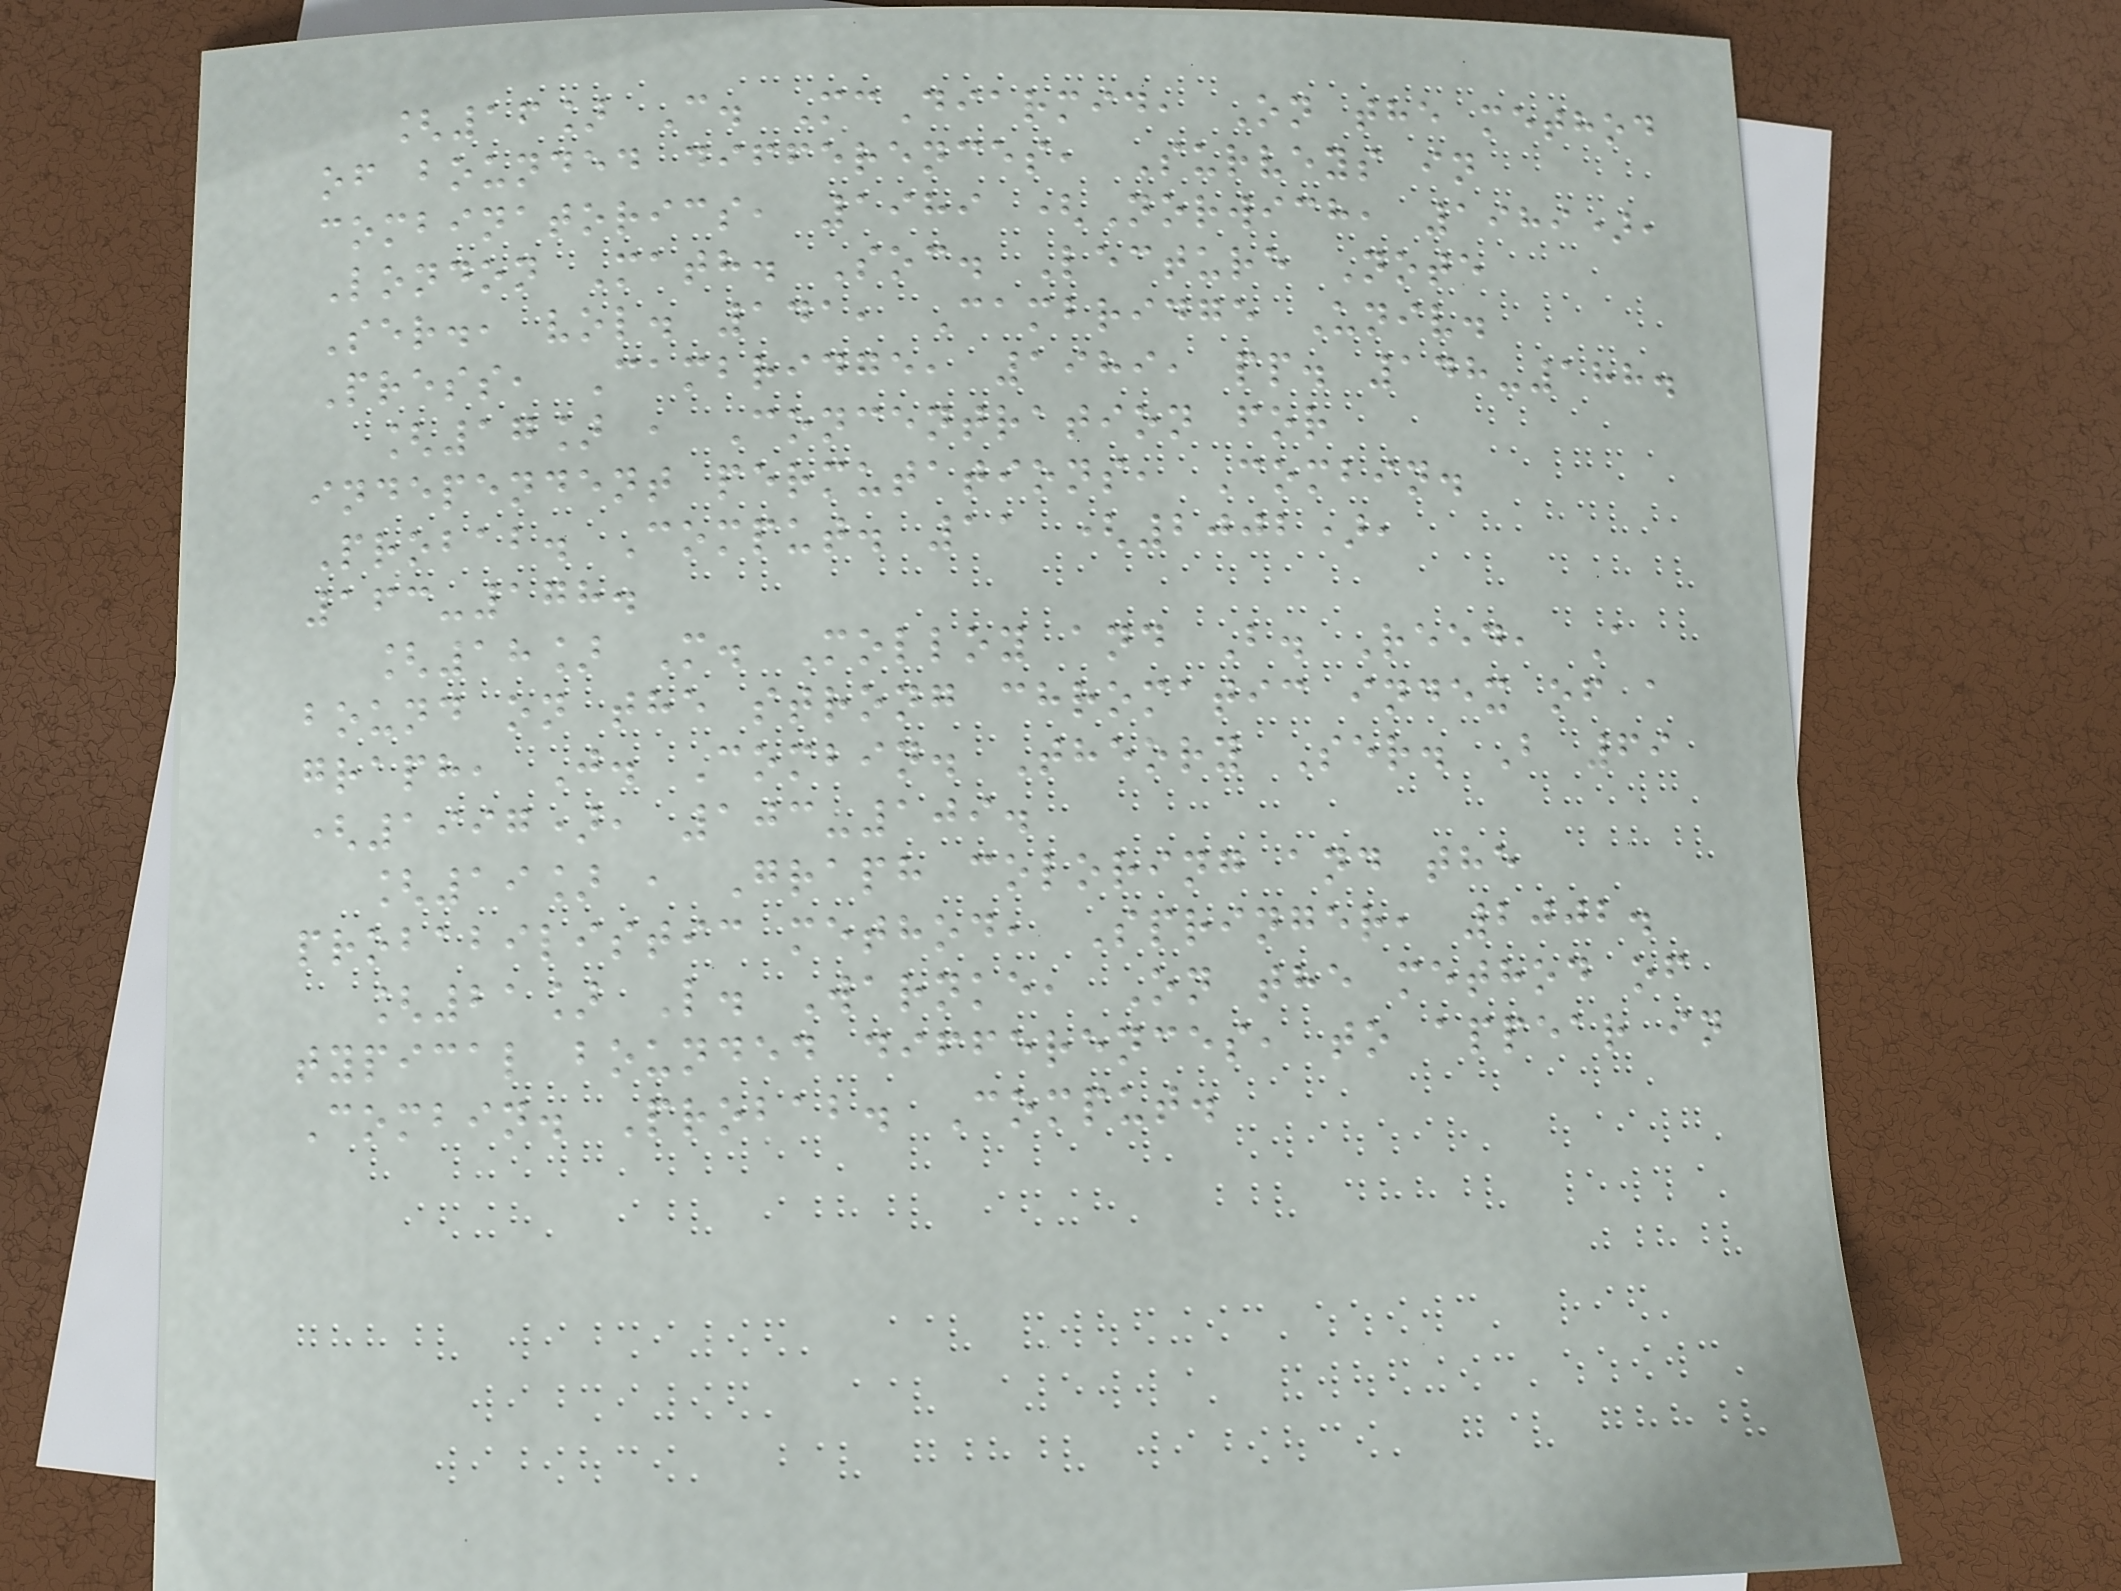[16] C. McDiarmid, On the method
of bounded differences, Surveys in
combinatorics, 1989 (Norwich, 1989),
London Math. Soc. Lecture Note
Ser., vol. 141, Cambridge Univ.
Press, Cambridge, 1989, pp. 148-188.
[17] , Concentration for
independent permutations, Combin.
Probab. Comput. 11 (2002),
163-178.
[18] M. Molloy and B. Reed, A
bound on the strong chromatic index of a
graph, J. Combin. Theory Ser. B 69
(1997), 103-109.
[19] , Graph coloring and the
probabilistic method, Springer, 2002.
[21] L. Warnke, On the method of
typical bounded differences, to appear in
Combin. Probab. Comput.
